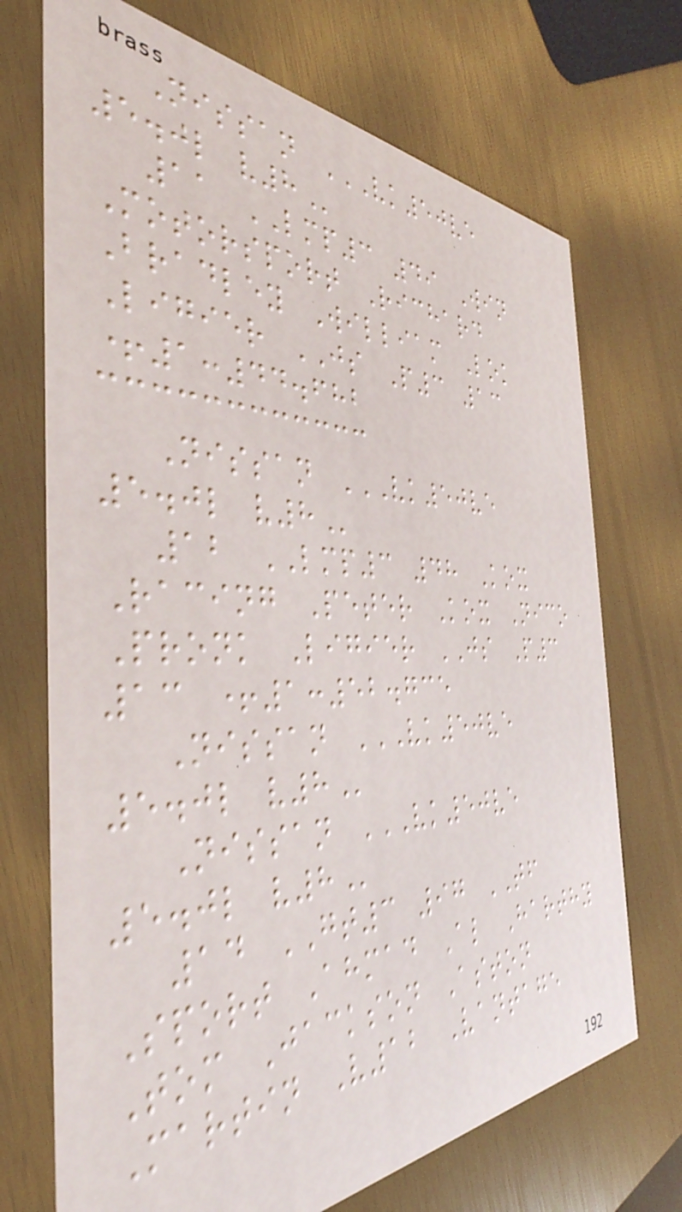Nissan VK50VE
5.0L V8
11 LMP3 49 Win
Motorsport Richard
Bradley William Lok
Ligier JS P3 13
+1:44.682
Nissan VK50VE
5.0L V8
12 LMP3 48 Kox
Racing Peter Kox Nico
Pronk Ligier JS P3
13 +1:52.735
Nissan VK50VE
5.0L V8
Nissan VK50VE
5.0L V8
14 GT3 97 TF
Sport Ahmad Al Harthy
Tom Jackson Aston
Martin V12 Vantage
